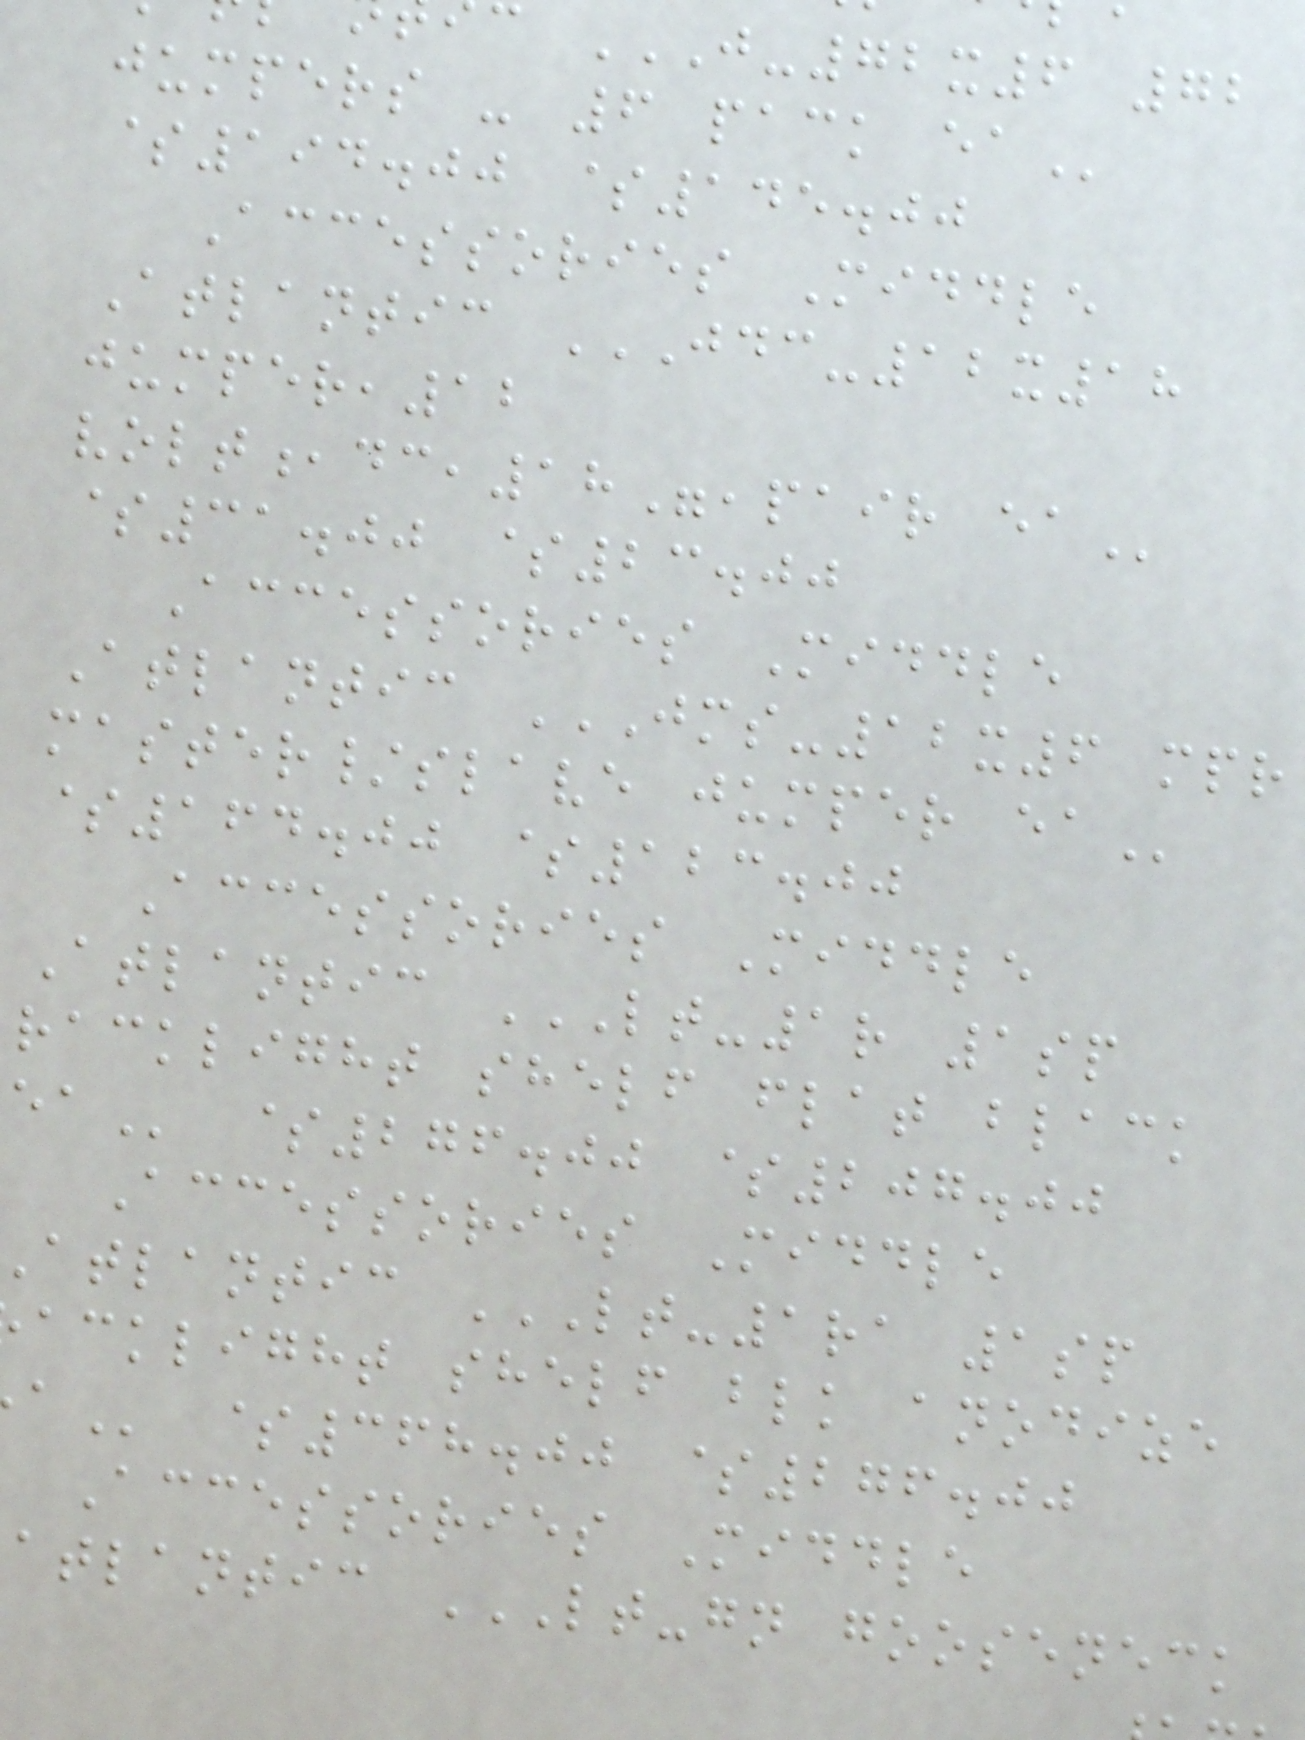jumpers - 6 pack
$194.00 $145.00
Accessories Middle
Atlantic JDC-12X18
jumper,12
volt,dc,18",pair
$31.00 $23.00
Accessories Middle
Atlantic JMS-12X6 MPR
master/slave jumper
$164.00 $123.00
Accessories Middle
Atlantic LT-1R 1SP
racklight shelf flat black
$276.00 $207.00
Accessories Middle
acklight shelf blk anodize
$368.00 $276.00
Accessories Middle
